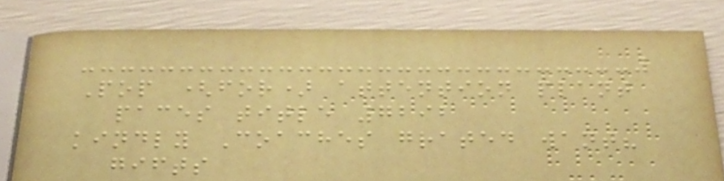Pop (for) attention plant
paces title 7292
kindly Coaches grated want?
gifts
